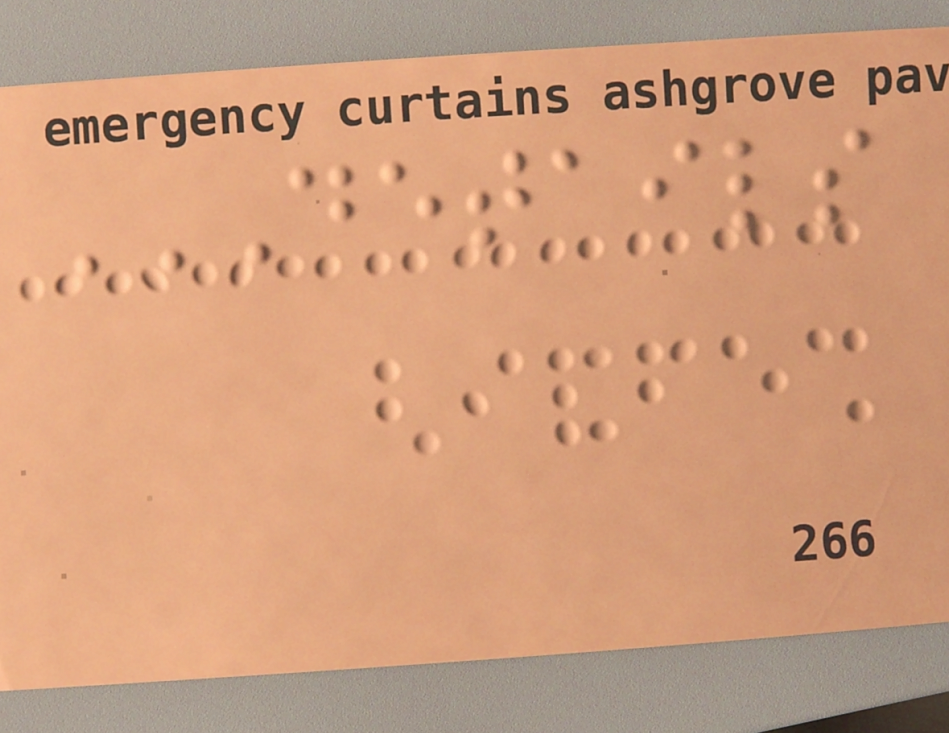DETAILS
